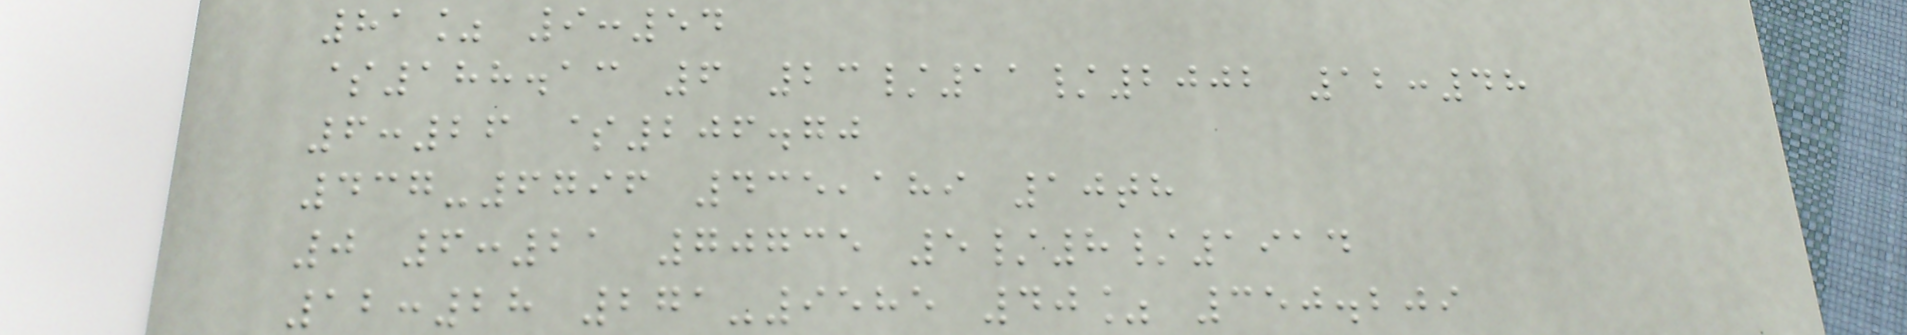81% 9:54
$188.13 6 23/11/2002 12:48
6:26 $206.70
437-6796 435,189 10th
0 6:21 70735 5/8/1914
12:28 271-9585 40% 350.209
